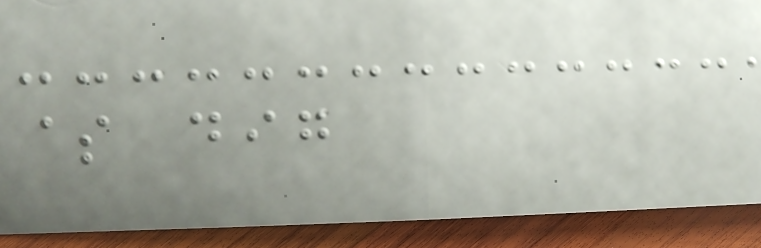$ dig
